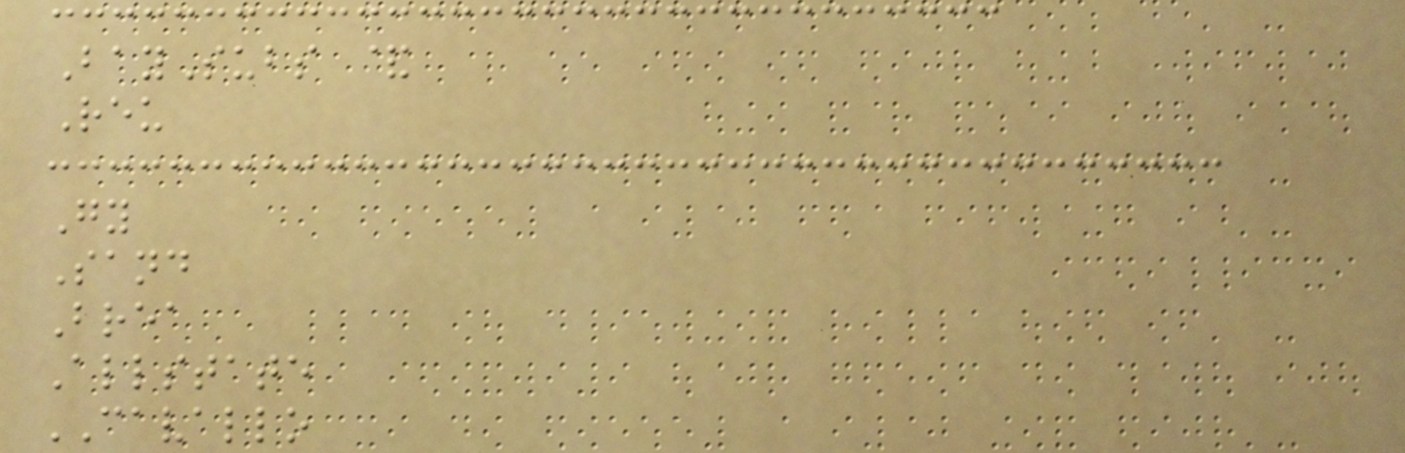BaySubs &
Reu
Gy
Sand
Brea
Allstate
CAVALLO
